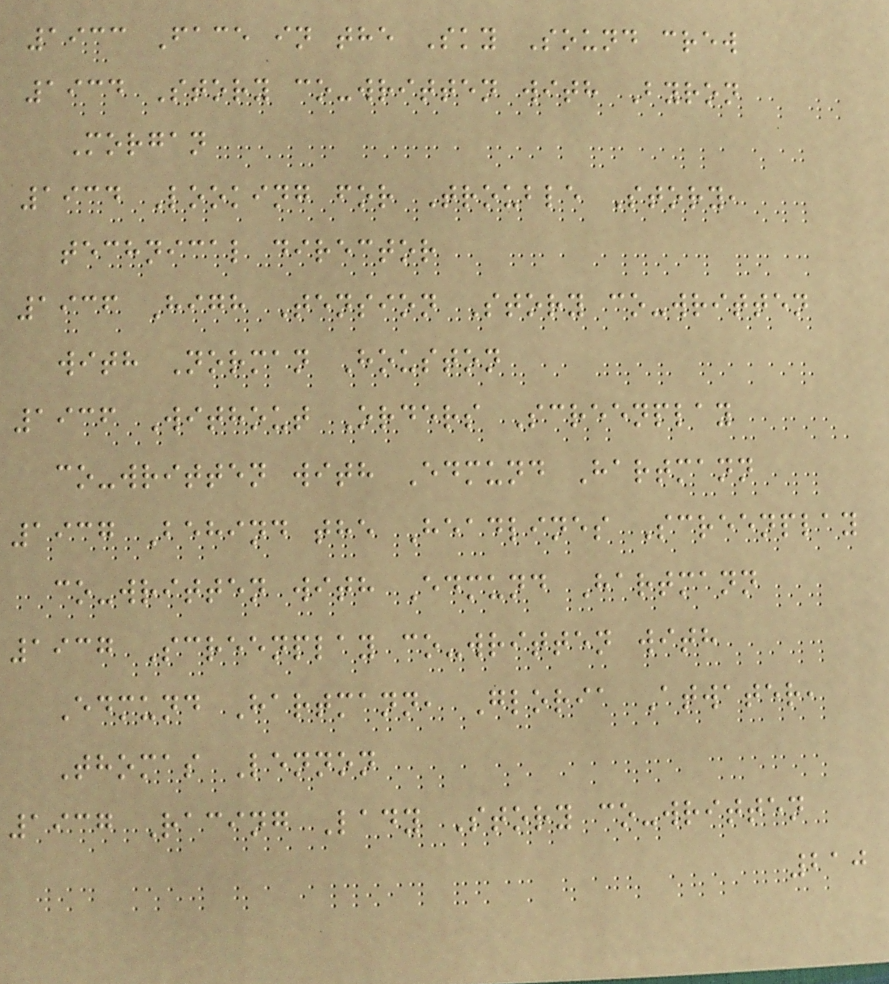1933 Face in the Sky Sound crew
1934 Story co-written with Byron
Morgan
1934 Looking for Trouble Story,
technical director
1936 High Tension Story co-written
with Norman Houston
1936 Without Orders Screenplay
co-written with Edmund Hartmann
1937 Behind the Headlines Screenplay
co-written with Edmund Hartmann
1937 Screenplay co-written with
Edmund Hartmann, Gloria Atwater,
Thomas Lennon
1937 Racing Lady Story co-written
210
